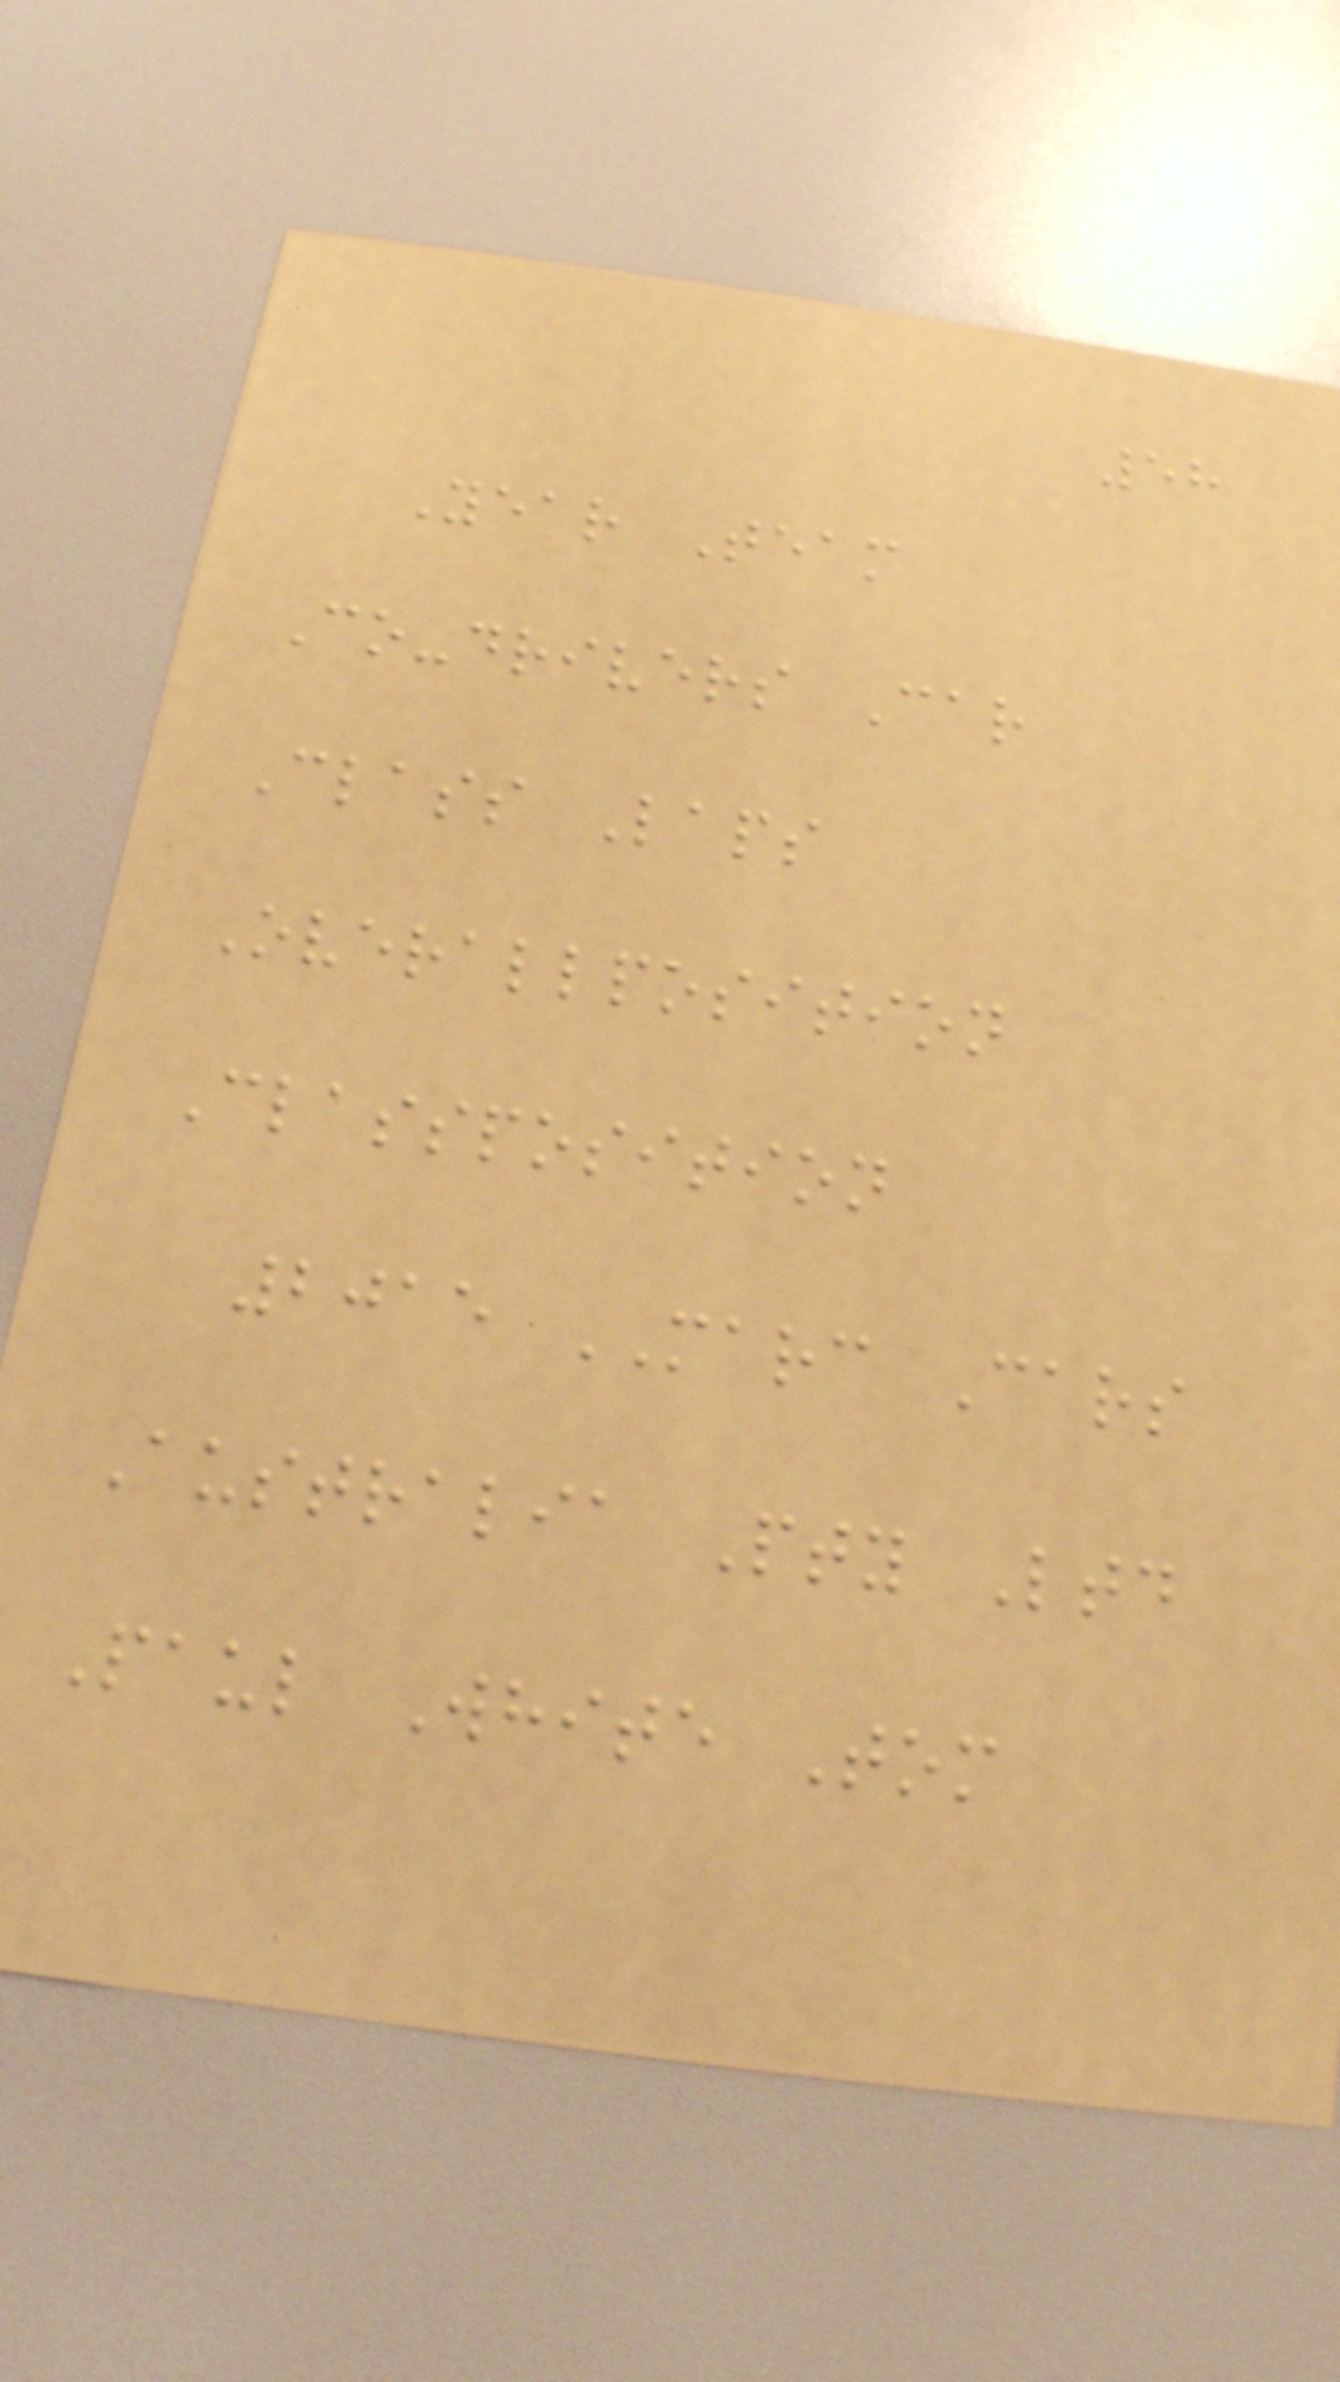58
Year Team
Co-drivers Car
Class Laps
Overallposition
Classposition
2015 MARC Cars
Australia Pty Ltd
Paul White Tom
